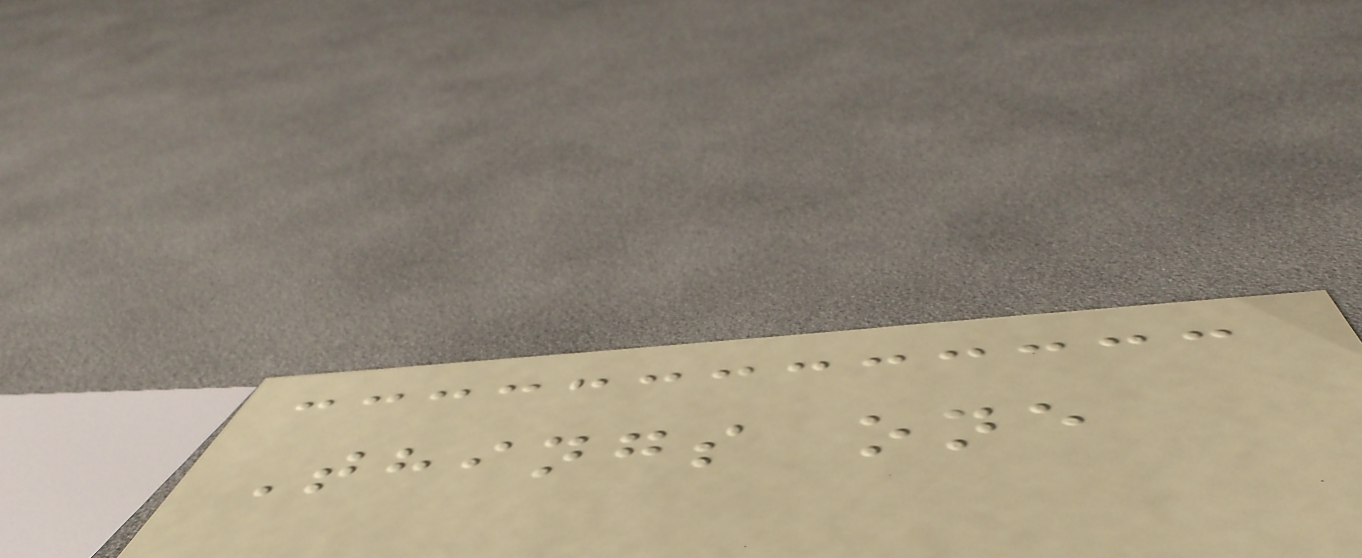Things one
